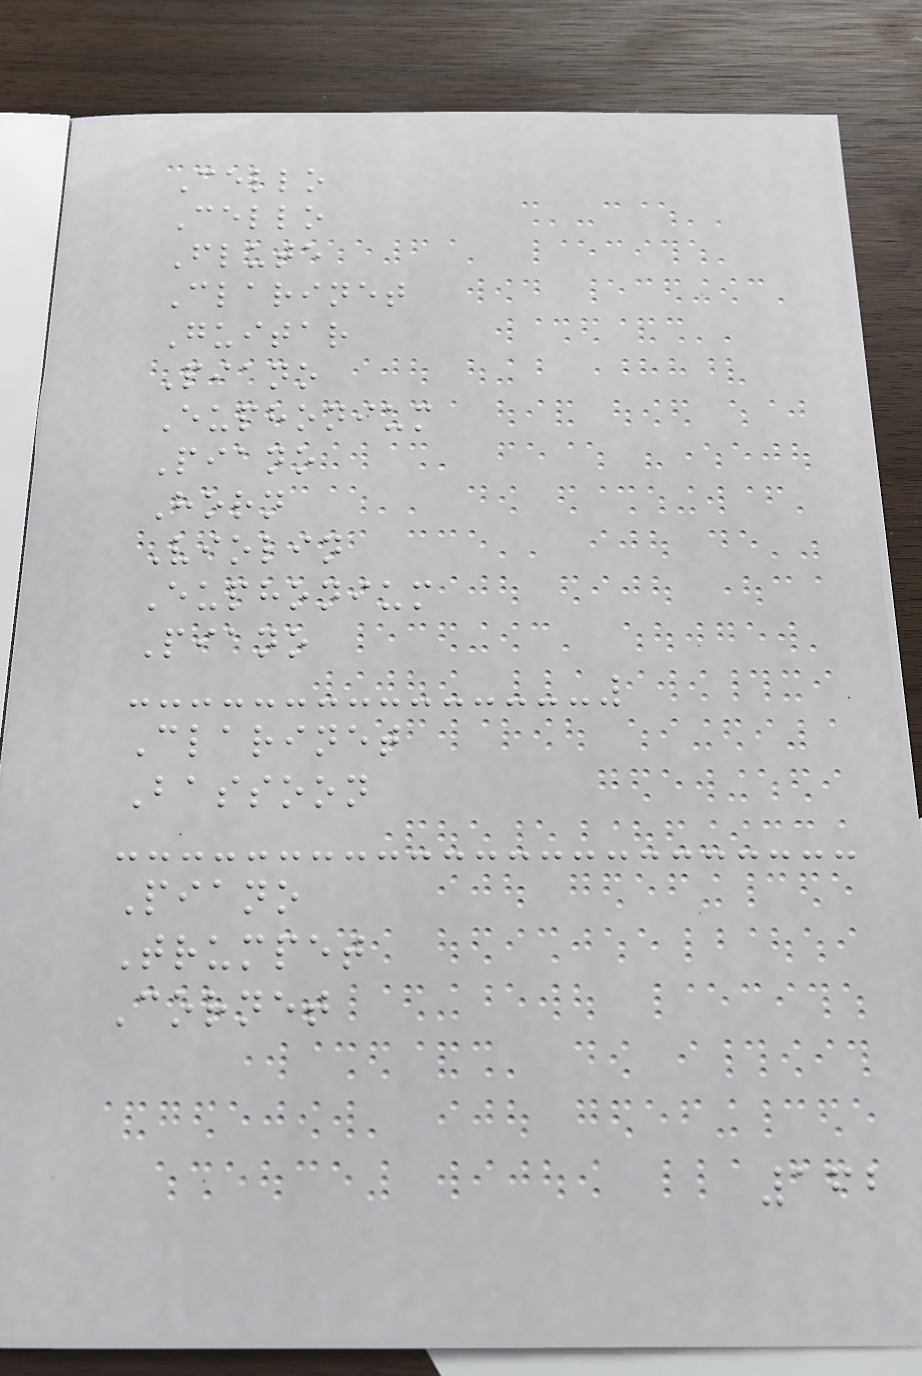Cello
Cello
Flute
Clarinet
Guitar
Piano
Euphonium
Piano
Horn
Violin
Euphonium
Piano
Clarinet
Bassoon
Piano
Trumpet
Cornet
162
